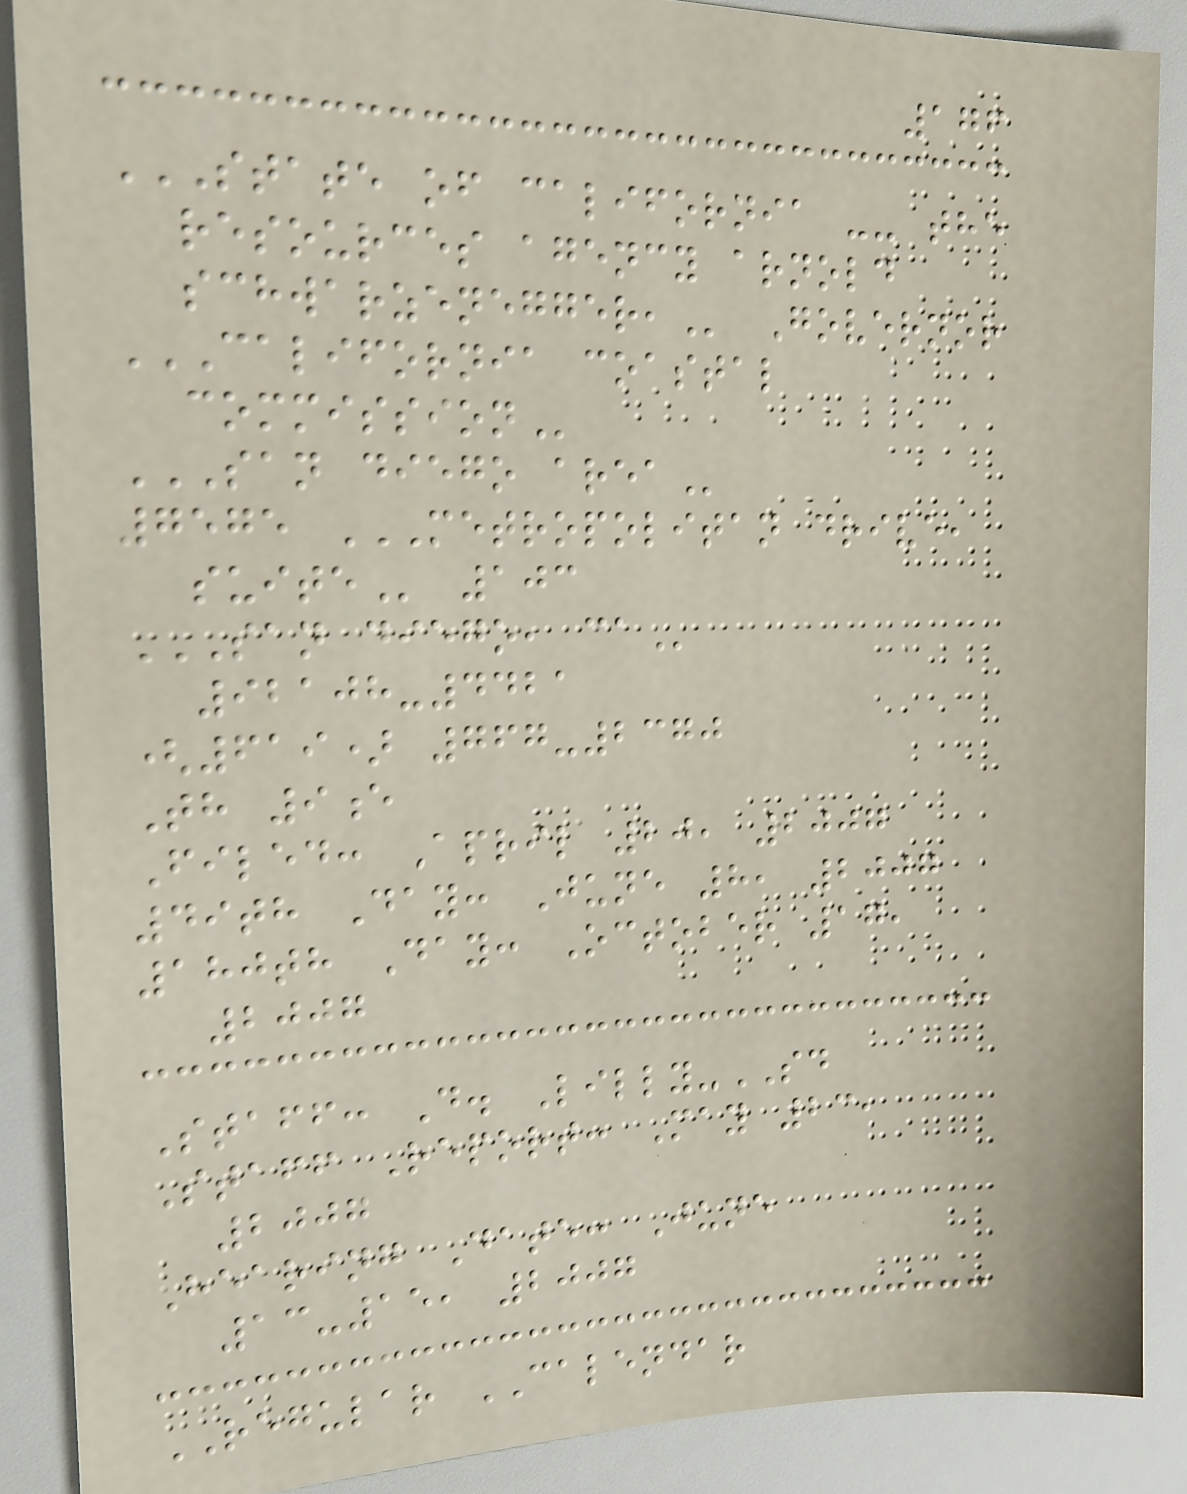176
STATE OF CALIFORNIA -- THE
RESOURCES AGENCY ARNOLD
SCHWARZENEGGER, Governor
CALIFORNIA COASTAL
COMMISSION
SAN DIEGO AREA
7575 METROPOLITAN DRIVE,
SUITE 103
SAN DIEGO, CA
92108-4421
(619) 767-2370
Th 9e
Filed: April 20, 2007
49th Day: June 8, 2007
180th Day: October 17,
2007
Staff: D. Lilly-SD
Staff Report: May 23,
2007
Hearing Date: June
13-15, 2007
REGULAR CALENDAR
